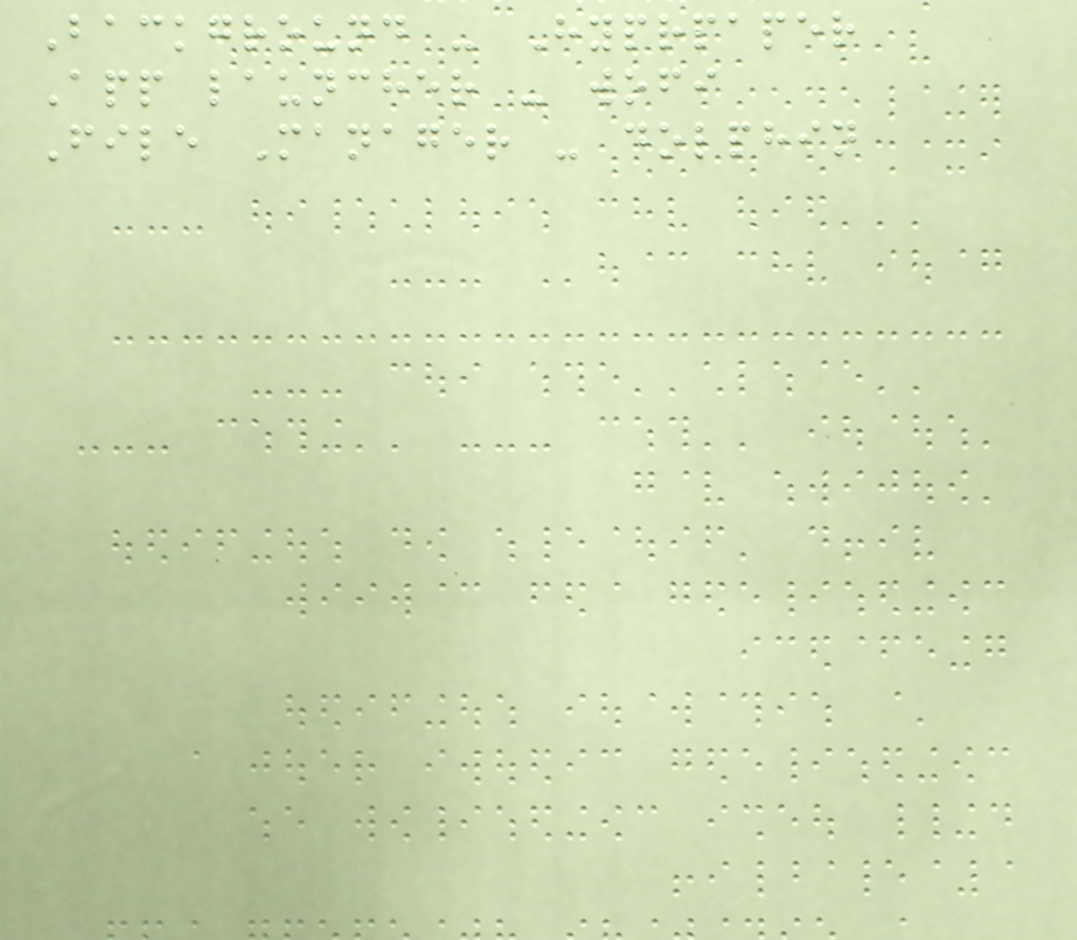Background - Hyprpaper
App launcher - wofi
File Manager - dolphin
